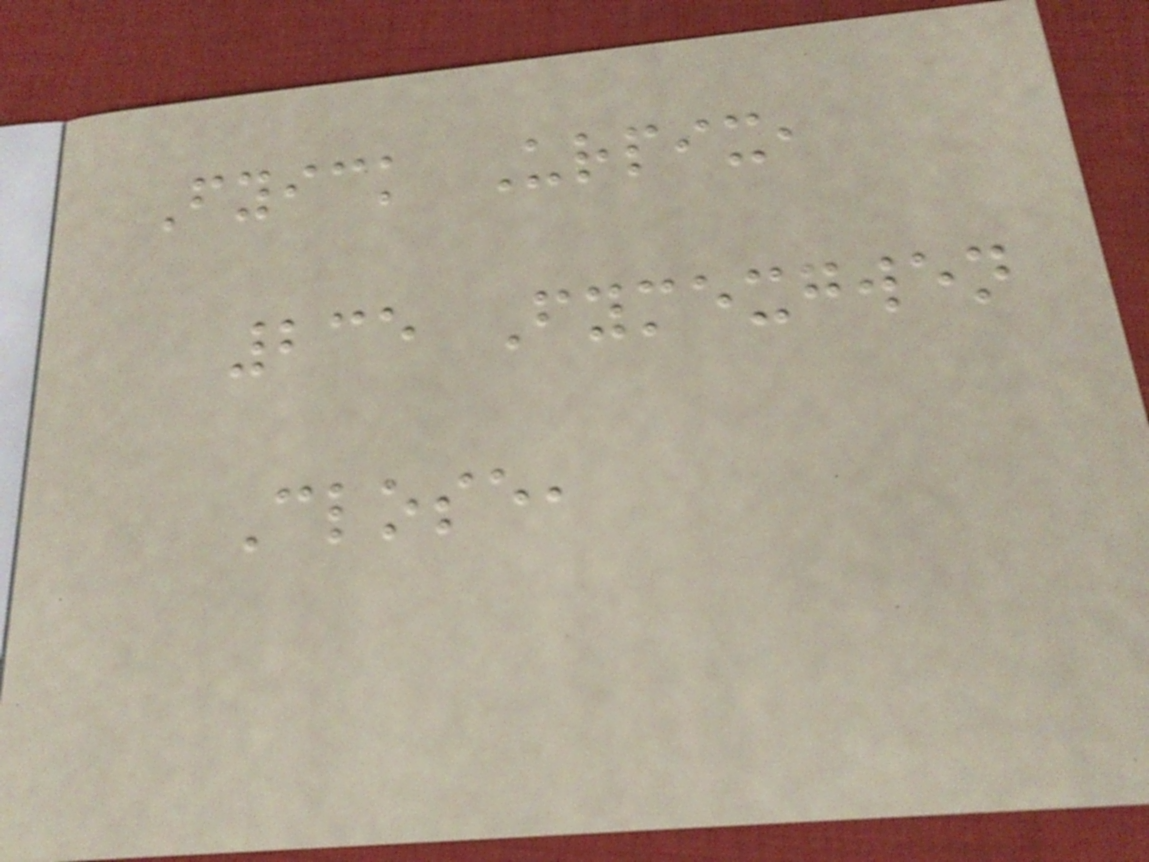Fyick Urpix,
235 Fymexgwen
Close,
